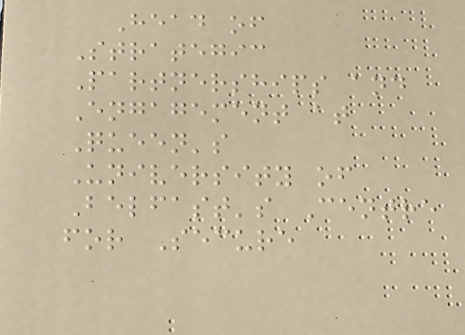Head of
Strategic
Partnerships and
Engagement at
Queen's
University of
Belfast's Centre
for Secure
